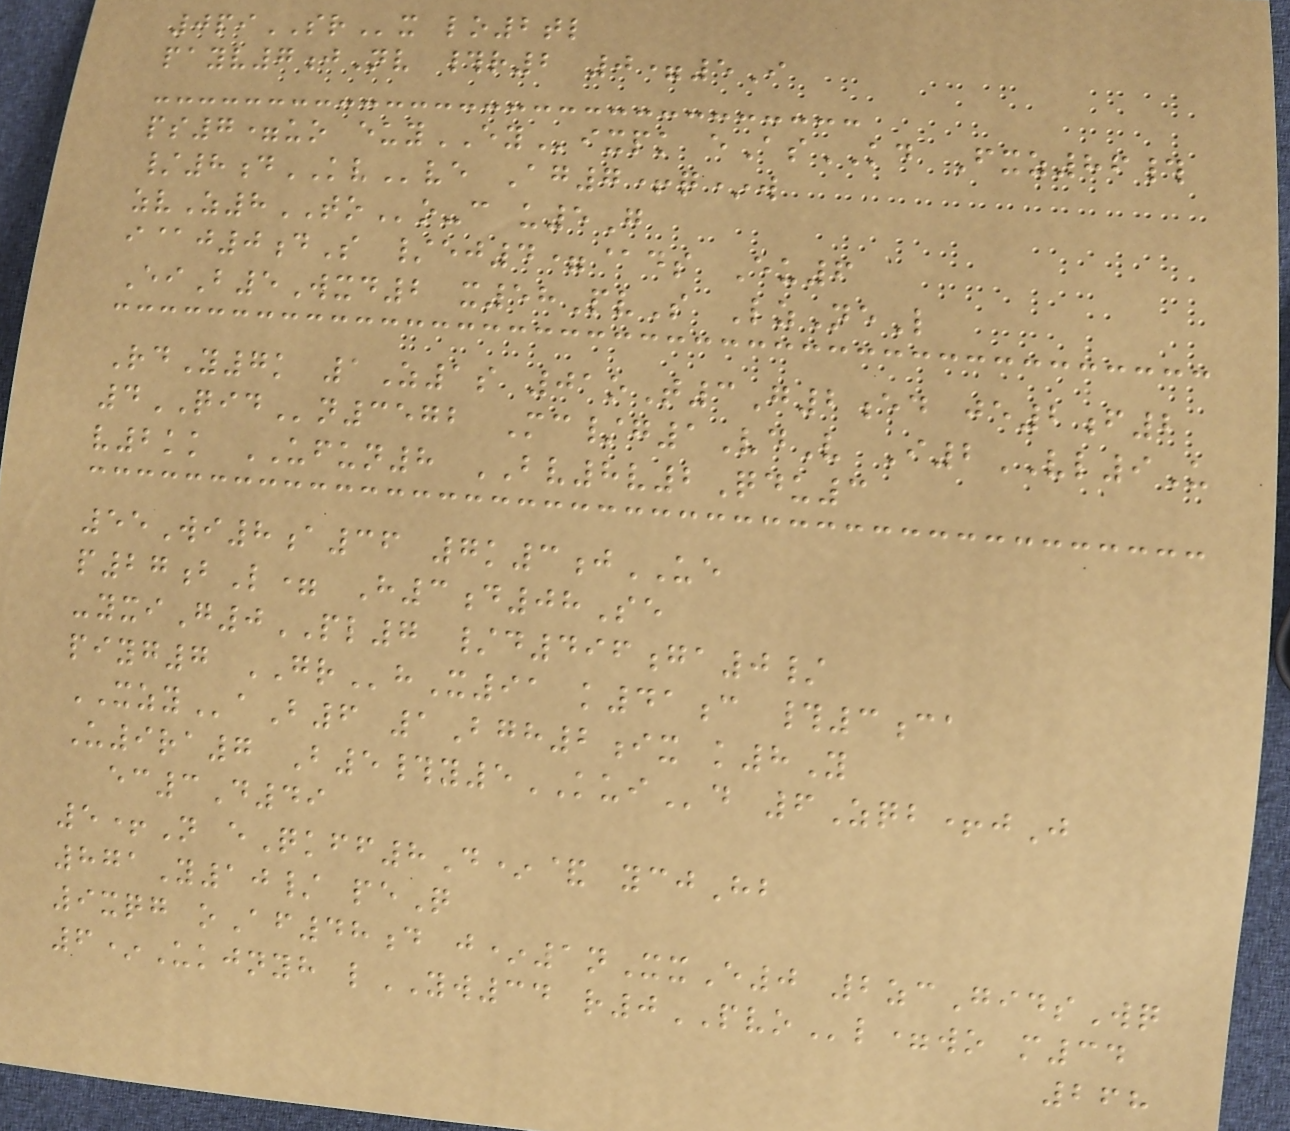0piSRx lo2tl
payv7jNv #r2 0=5I
ps7=uo euyEYixpk eAsKD Fxz86#
/8dKVve Ag7+q*w
zvZ8TOo-c u5G
i@j0dS /ej4=@ds Eu6
EiB5Wxd2 x58PvS LzNeL
RdY7k 1Z1s 01oT3G2ed je2f2
4QIDn3572 Mc/g1VdV I2VL9U
v2kk UFUN8 BV8v2Qdu3
55Wi8a36 7k3jUE
p27bL= H3d08Se
-yxiG0PL7 /d496ga0/
piyg7 GRhX91 k41c #3ca
XZYaB6 1Bgh2ix k8Y
U9ra7 B5#y5KUId 6Zqb+jJ
ec3D49
5+N eQkff8D*& ycjHb
871Y10/ peQ
9xqg oAf48d j*1nXxE0 2zcGidsWq
6*Ukjnyh lYW34 r0PVOl=wo m34
268
